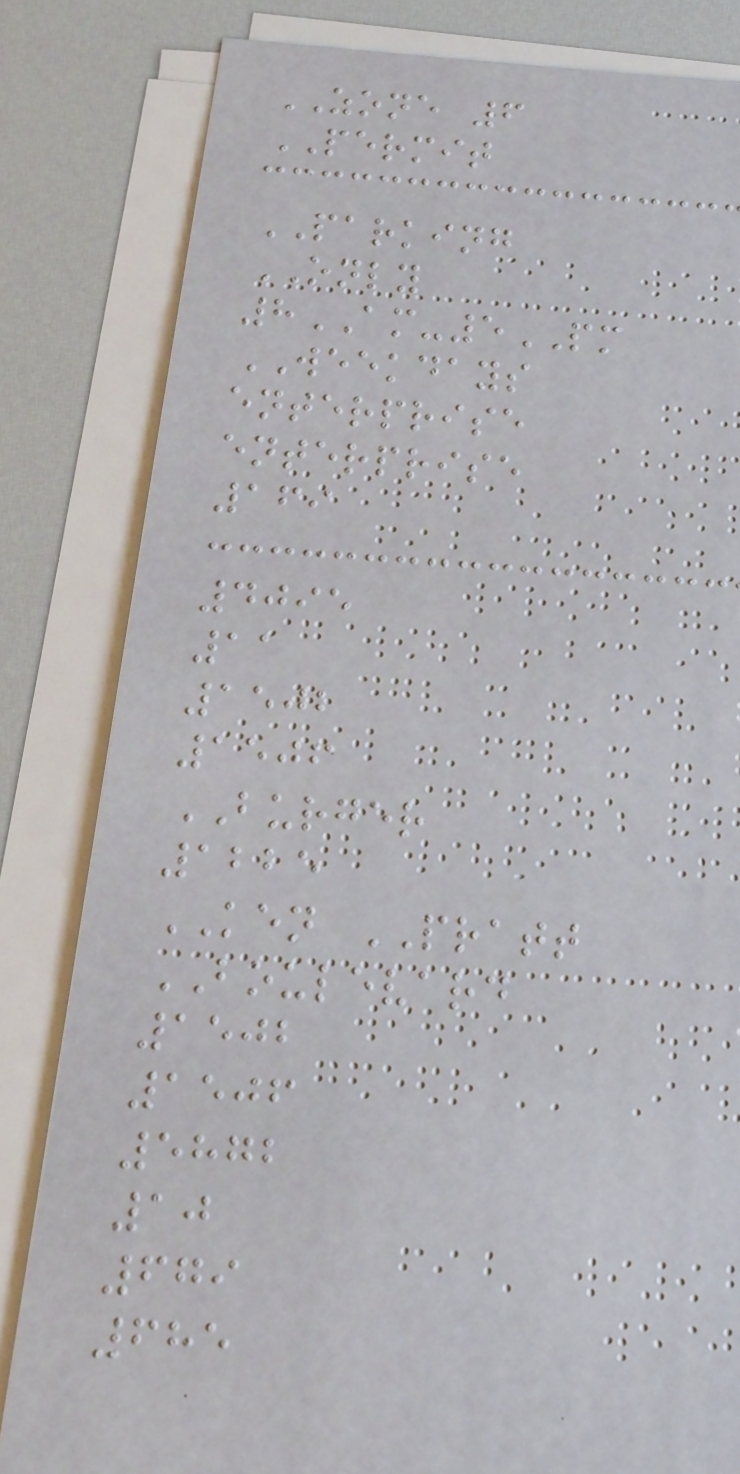ZONE 6
PERMIT
PARKING
ONLY
8AM-5PM
WEEKDAYS
enterprise
enterprise
169
4095
11
1502
1506
BURGER
1225
KEN PRATT
BOULEVARD
1502
1506
5872
10
679
685
